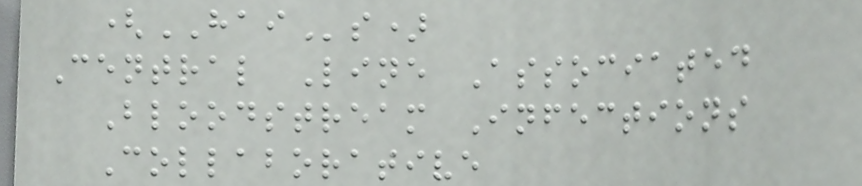(HAIs)
Central Line Associated
Bloodstream Infections
Collaborative
